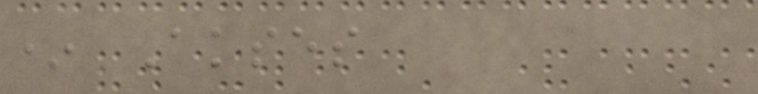* Akses
